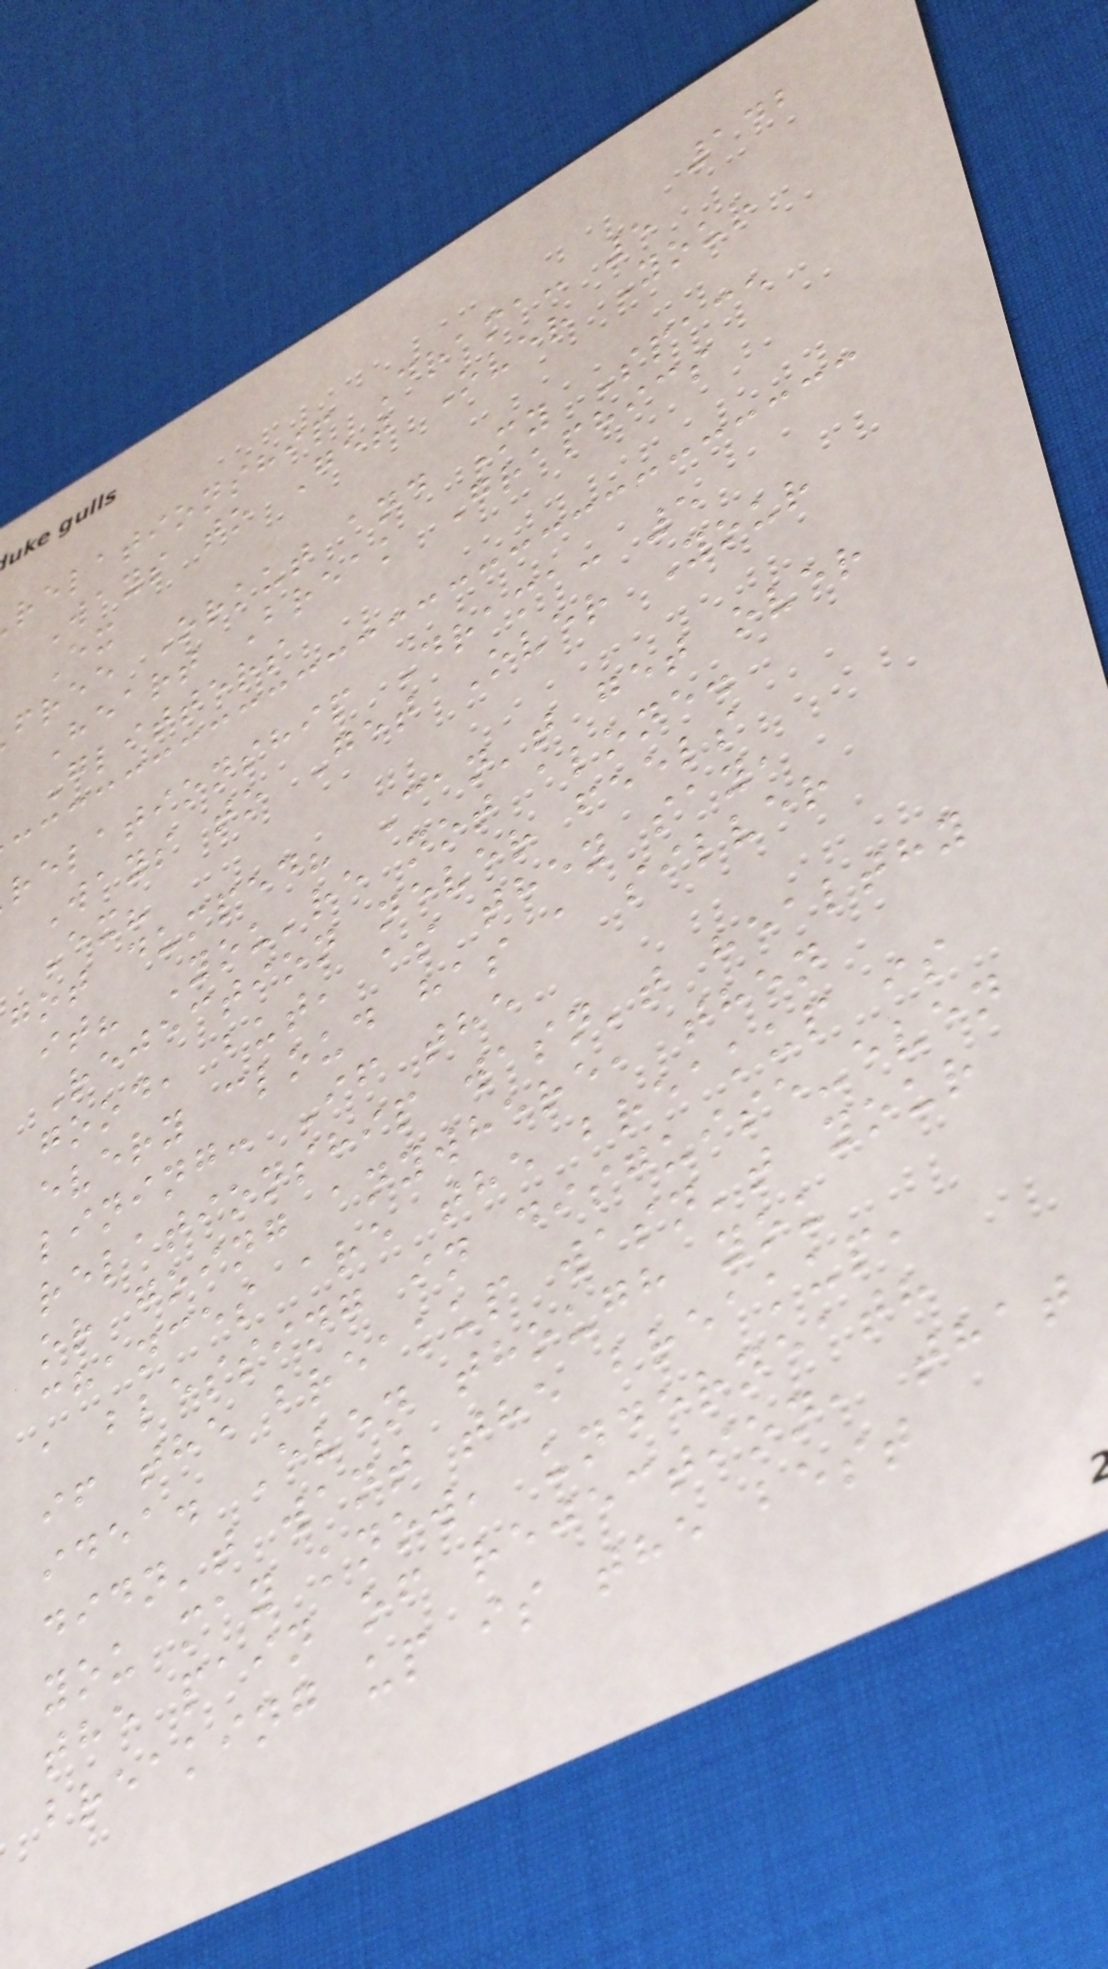142
relationship Drama: 5
Ways to Get Over Your
Ex
free Orkut and My Space
Heart Break Graphics
Glitters
relationship Drama: 5
Ways to Get Over Your
Ex?
got dumped? Can't get over
it? You're not alone.
Rejection never feels
good, but, as they say,
every cloud has a silver
lining: If the
relationship wasn't healthy
or going anywhere, then
chances are the breakup is
a blessing in disguise-even
if the breakup wasn't your
idea. Even though you
didn't want the breakup,
you may know, underneath
the pain of rejection, that
breaking up is the best
